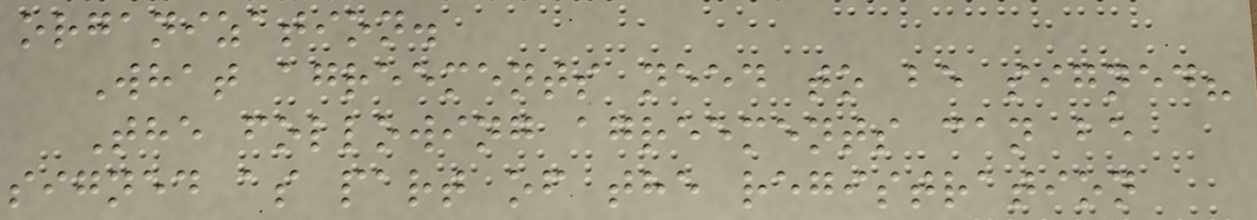organization.
What agreements need to be signed?
The following agreements can be
signed as part of the registration
